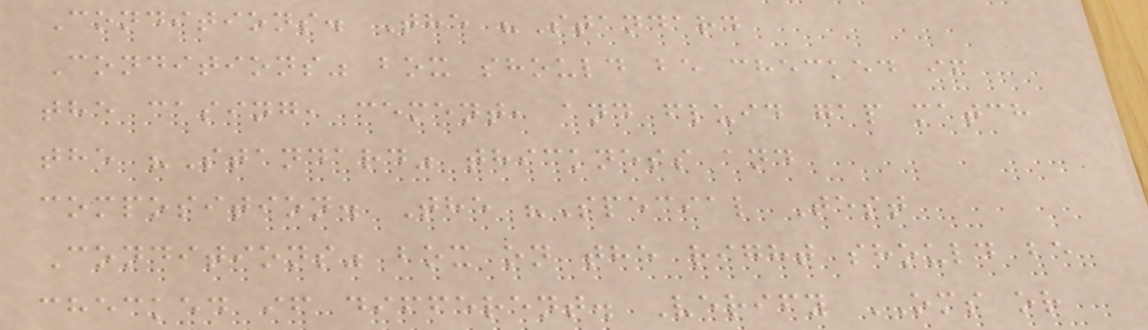Conditions. The "Standard
Conditions" box should be checked if
the casing, cement, and fluid gap match
the "Standard" thickness and
composition. The "Special Test
Conditions" box on the right should be
checked if different. Verify OMS or
